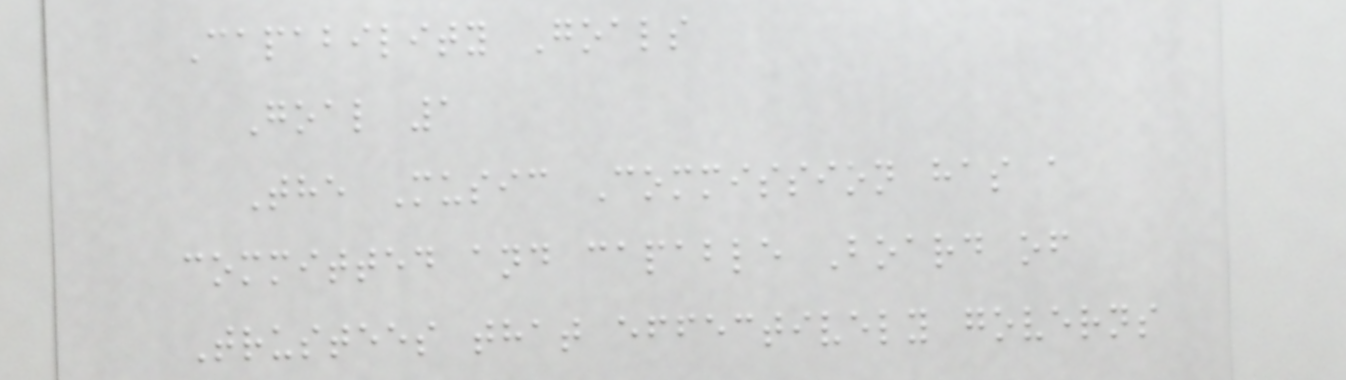Capability Goals
Goal 1
The Music Commission has a
committed and capable Board of
Trustees that effectively governs
